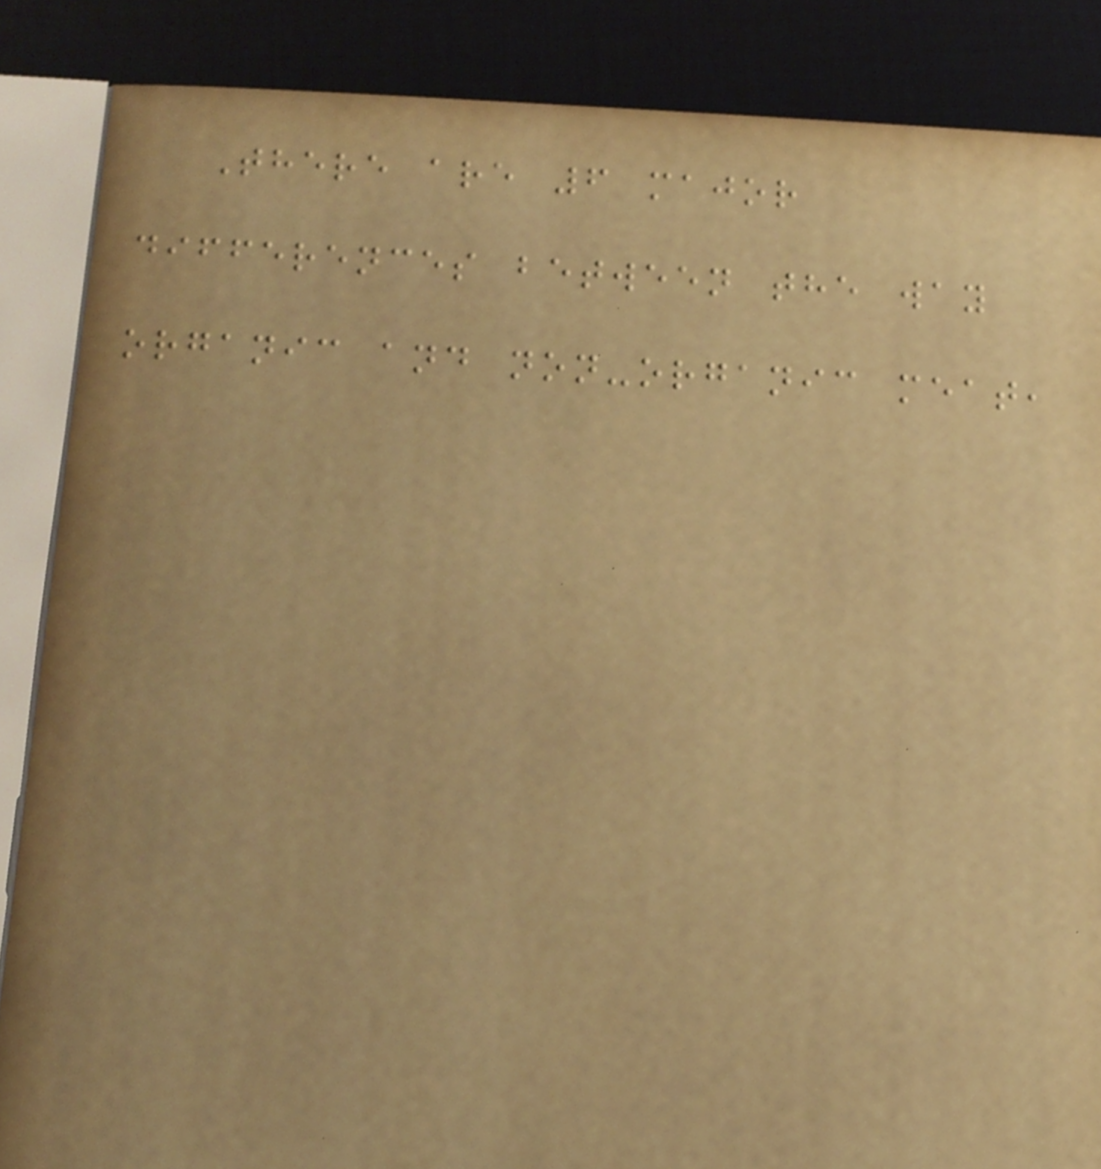There are 6 major
differences between the way
organic and non-organic meat,
